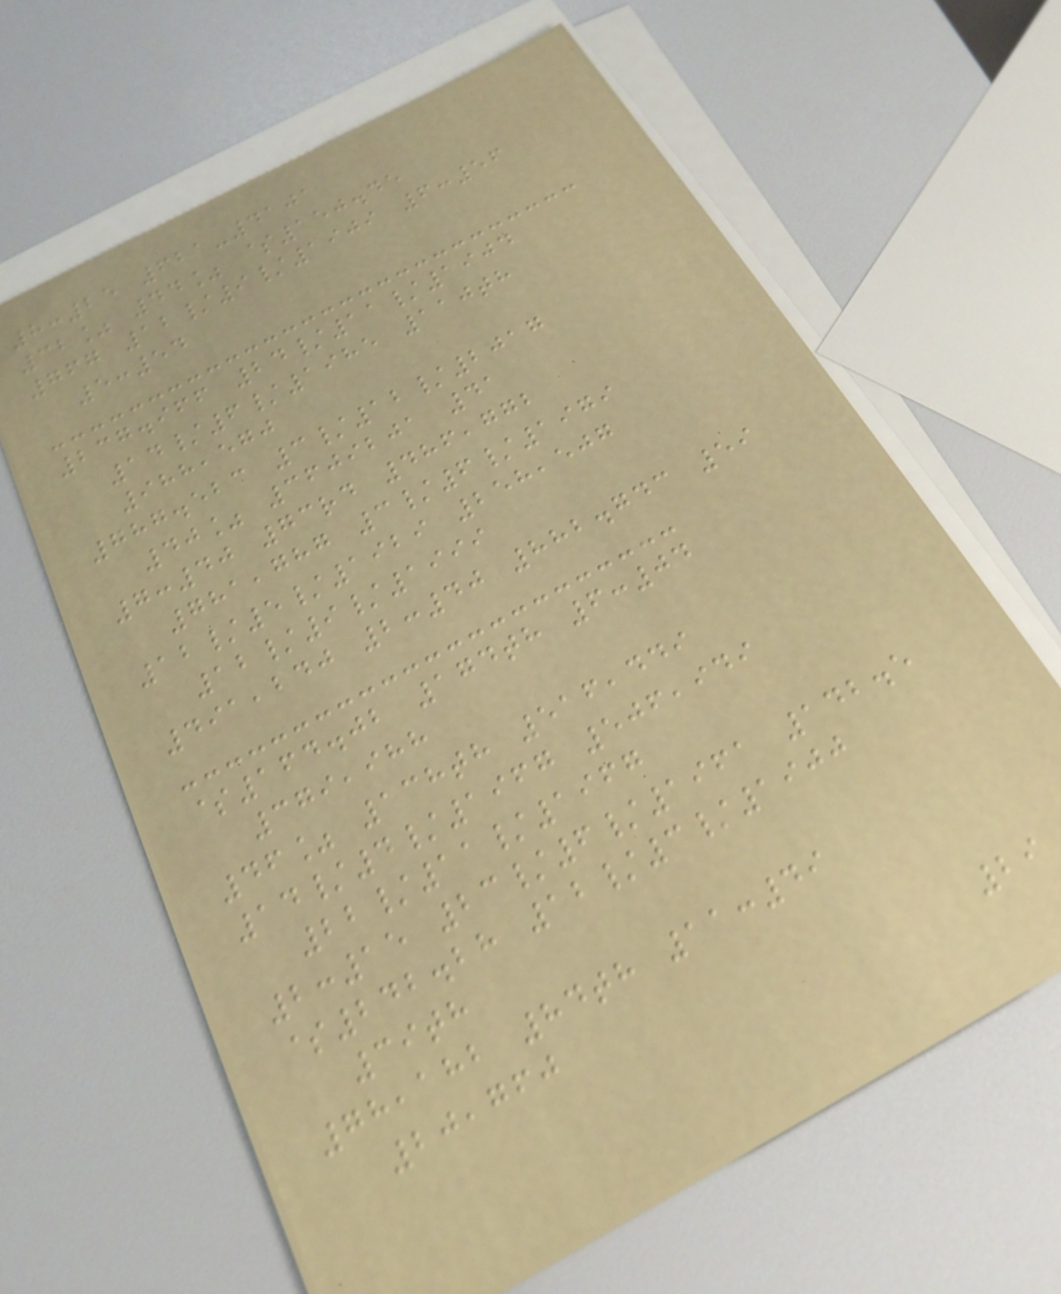8:25 621-4101
32% 44% $150.45
767 12/9/1909 6:56
5:54
237.966 24/11/1904
14/6/1985 110th
988,570
787.523 3/12/2017
40% 3609201 41
7:40 73rd 486,772
781,787 3/6/1979
12/5/1929 258,507
12/9/1999
491,240 2:40 882.743 59
$164.02 174th 6:04
379,988
46% 138th 516,449
14/4/1967 506,949
22/11/1967
2:15 23/6/1961 142.5
$242.28 12/3/1900
39th
78,182 84th 11:49
20,760
29
